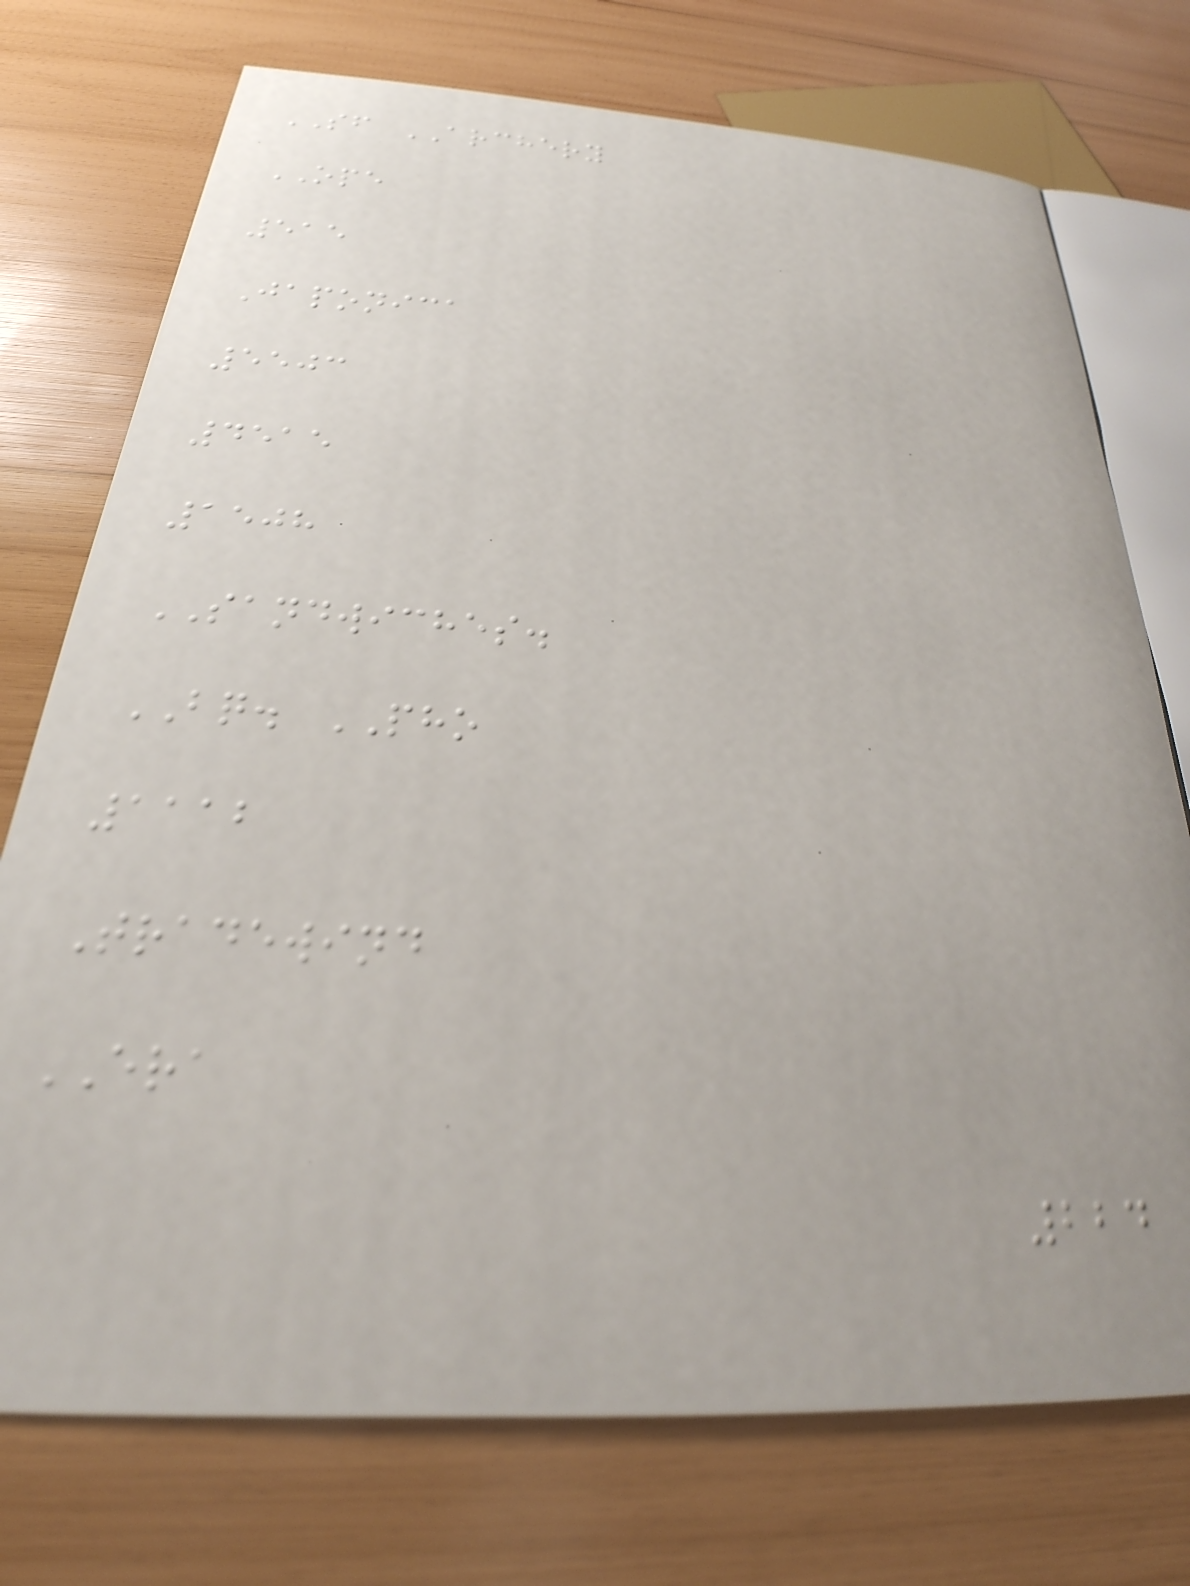SF ARCHERY
OPE
515
Japonica
5503
4515
1508
SANDWICHES.
BQ. PHO
1112
Tradewind
ERA
224
